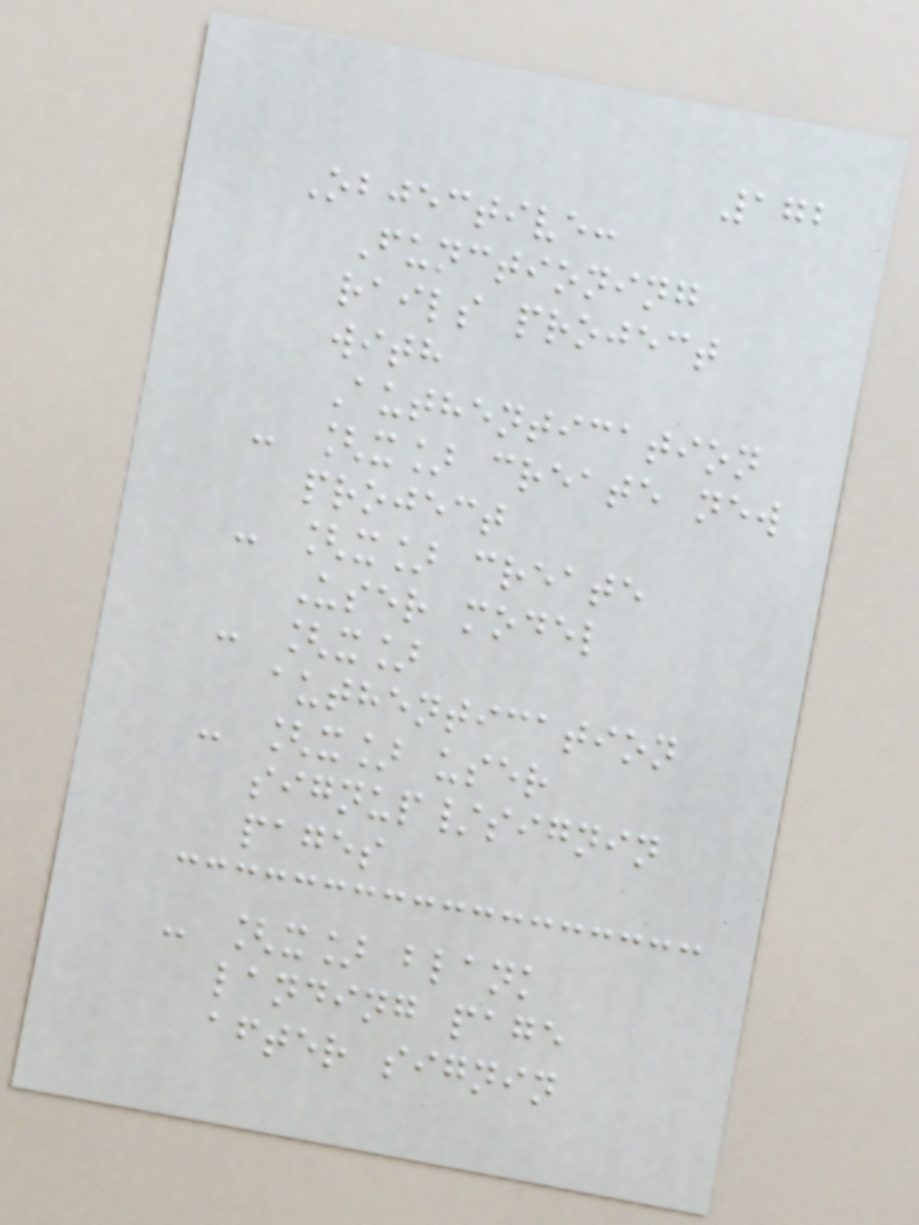172
Objective:
Functioning
rails project
with
Authentication
- [x] create new
project
- [x] create
User model
- [x]
authentication
- [x] user
signup/signin
pages
- [x] blank
landing page
after signin
